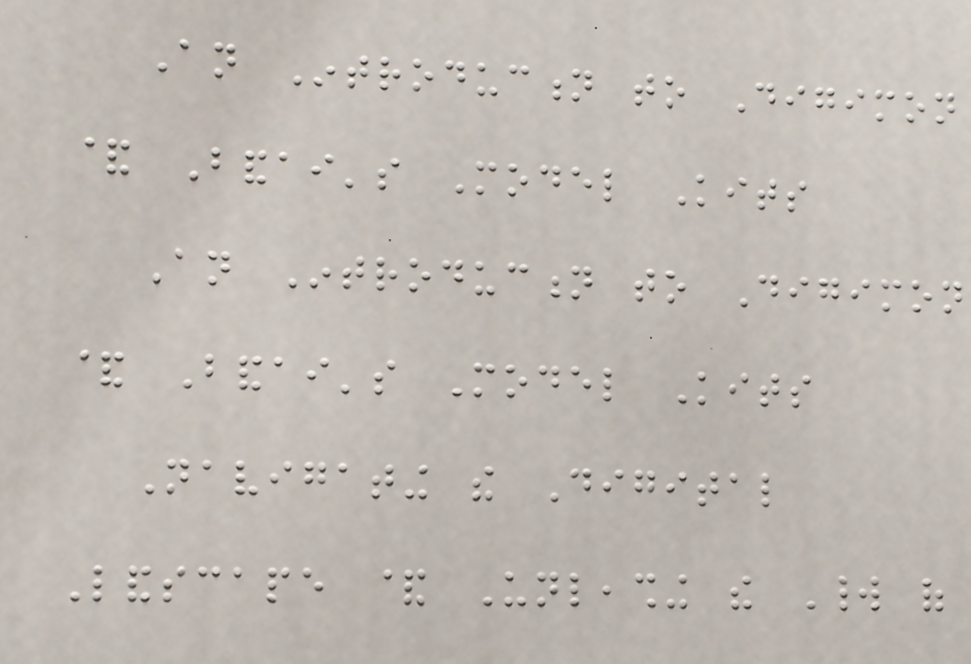An Introduction to Digimon
& Bandai's Model Kits
An Introduction to Digimon
& Bandai's Model Kits
Navigating the Digital
Landscape & Unleashing the World of
